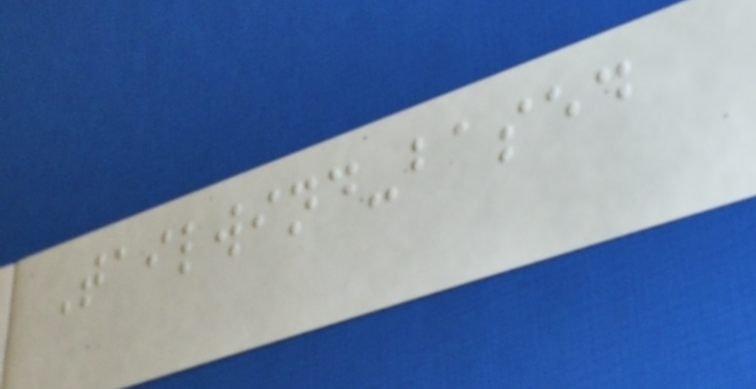Tailwind-based
